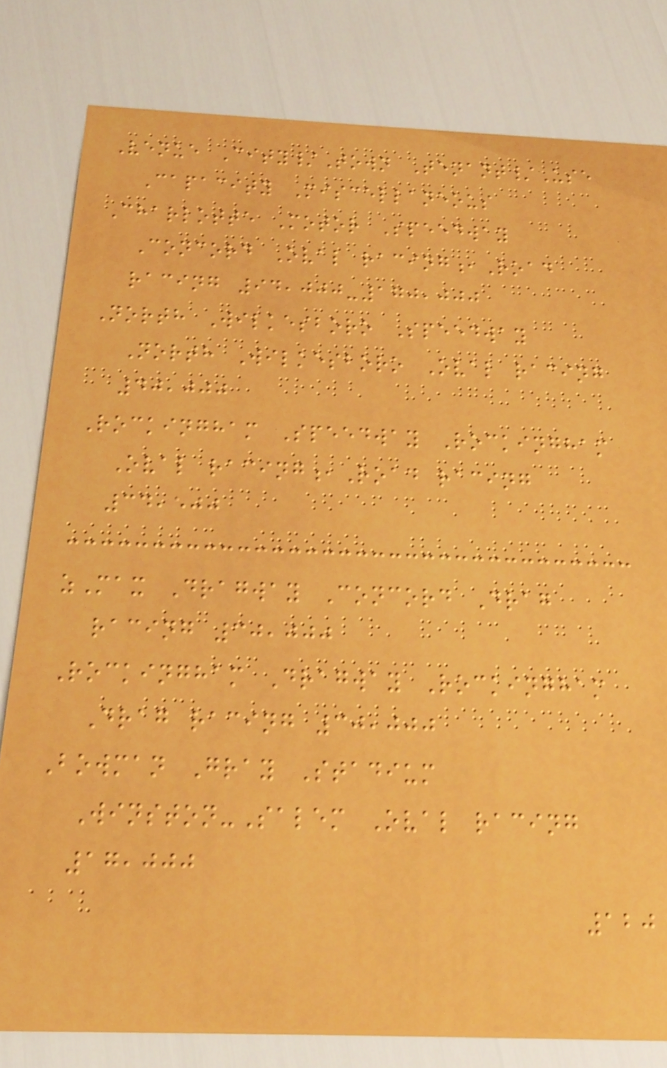Venue City/Town Tenant/Use
Capacity Miscellaneous
Charlotte Motor Speedway
Concord Oval racing,Road
racing 94,000-170,000
North Wilkesboro Speedway
North Wilkesboro Oval racing
40,000
Rockingham Speedway Rockingham
Oval racing,Road racing
34,500
zMax Dragway Concord Drag
racing 30,000
Rockingham Dragway Rockingham
Drag racing 30,000
Bowman Gray Stadium
Winston-Salem Oval racing
17,000
120
